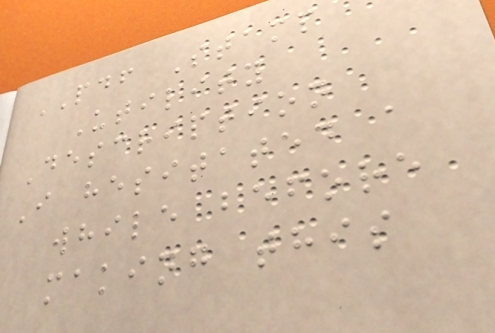PDF Stamp
Utility
Description
I hesitated a
while before
making this
